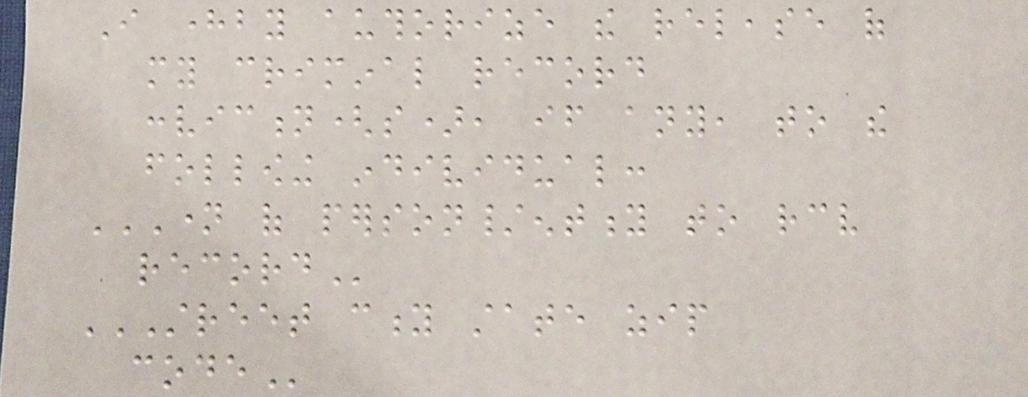I hereby authorize the release of
my criminal record
conviction(s), if any, to the
following individual:
NAME OF PERSON/ENTITY TO RECEIVE
RECORD
STREET CITY STATE ZIP
CODE
